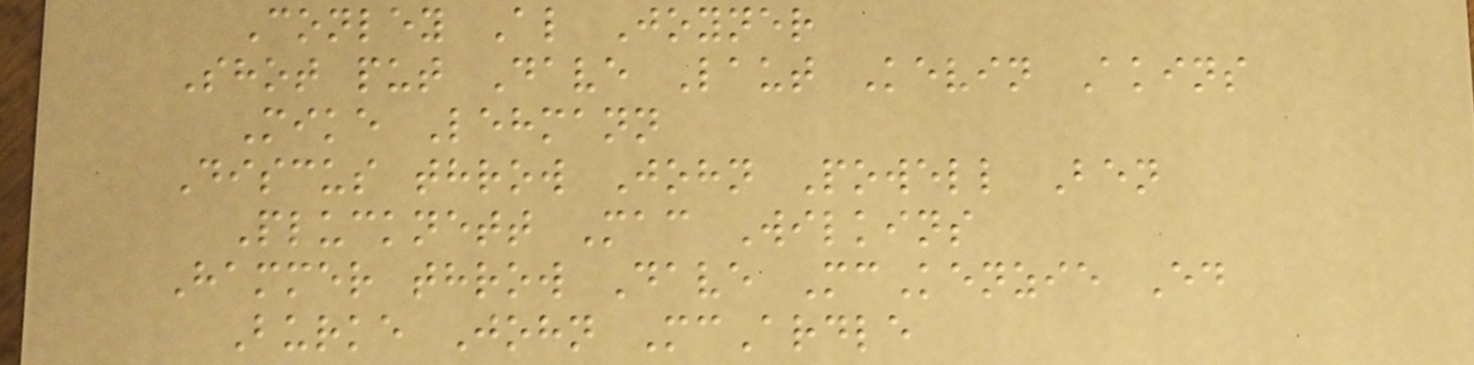Conley Al Joyner
Shot put Dave Laut Kevin Akins
Mike Lehmann
Discus throw John Powell Ben
Plucknett Mac Wilkins
Hammer throw Dave McKenzie Ed
Burke John McArdle
